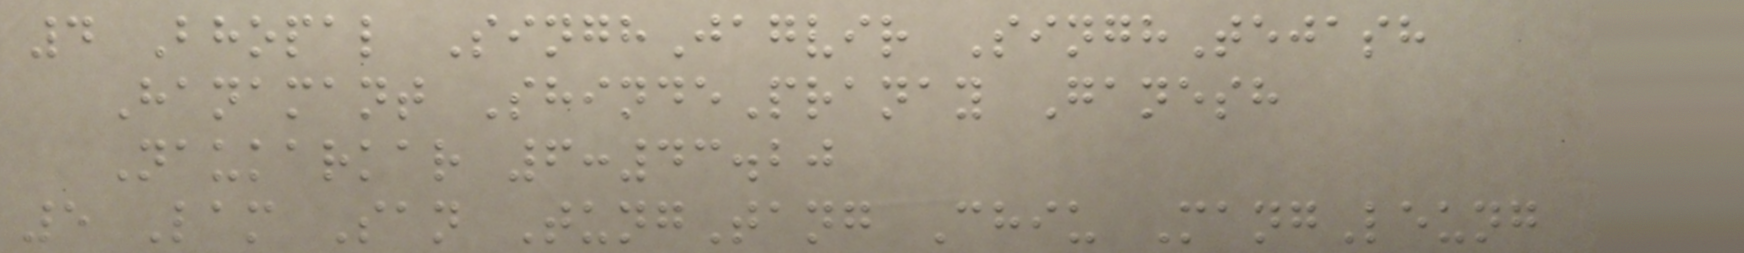4 Bhopal SinghJagvir SinghTejash
Hanamant ShindePranay Ganesh
Naukarkar 6:43.20
5 Lam San TungTang Chiu MangLeung
